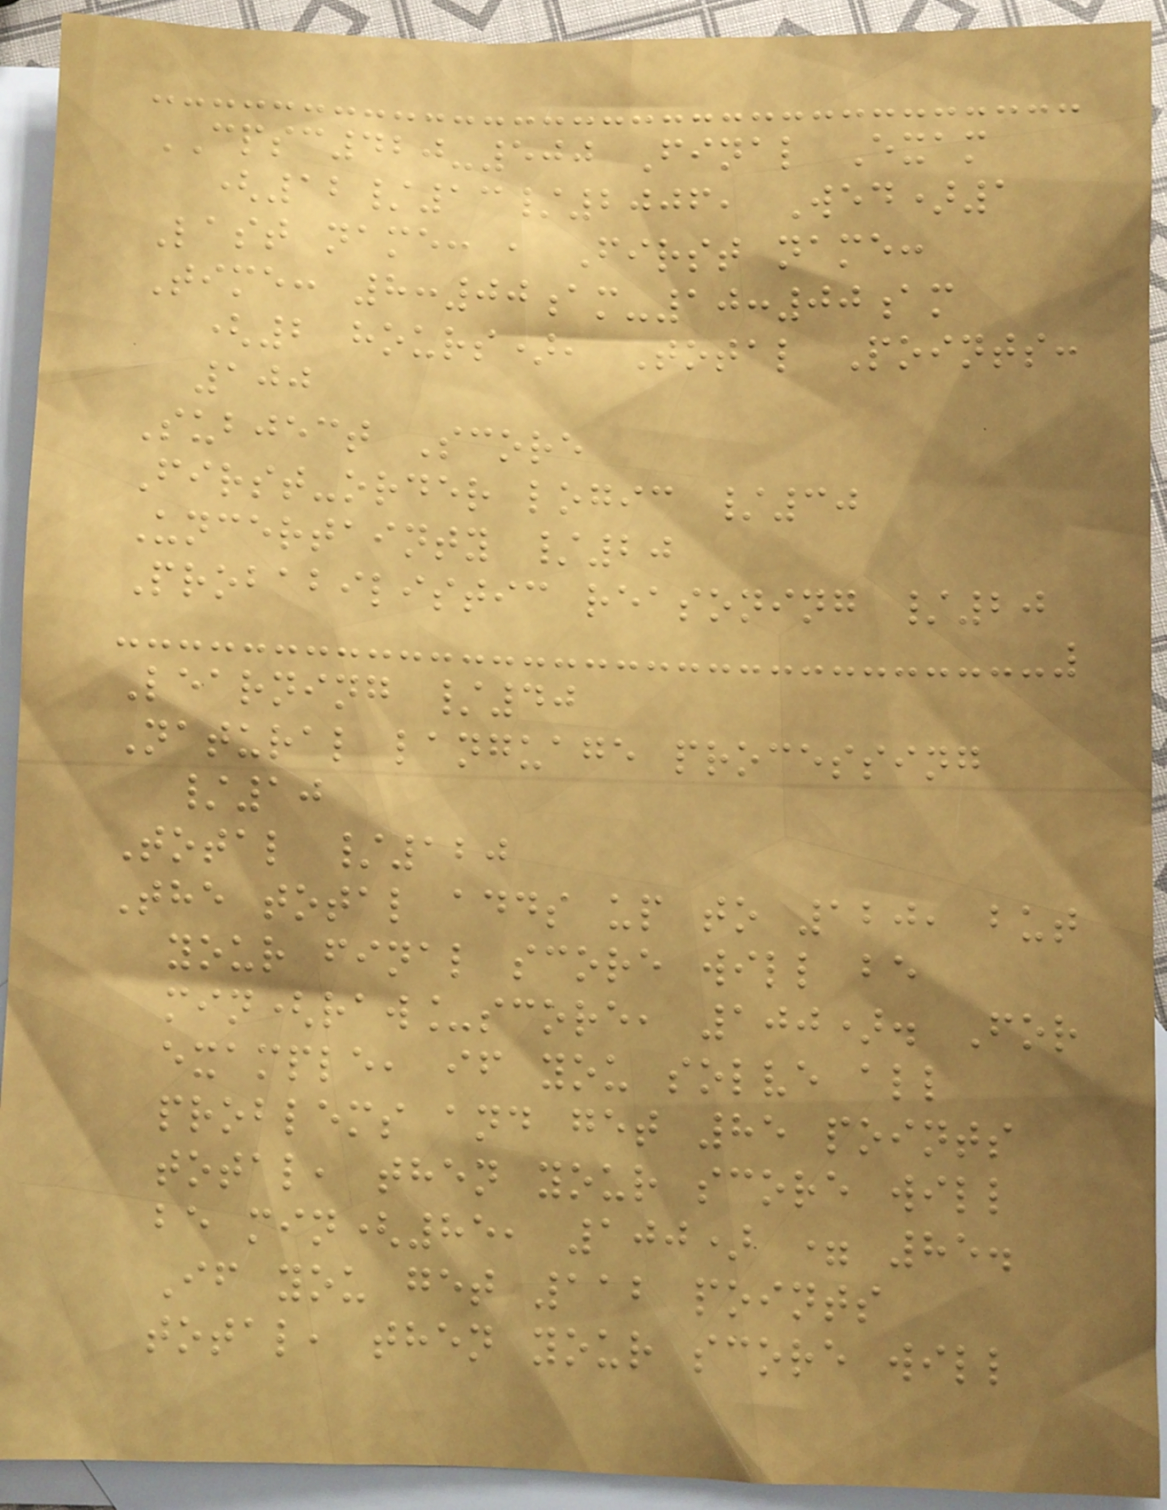CPSC420-500 Final Exam
(12/13/2006, Wed)1
Last name: , First name:
Time: 8:00am-10:00am
(2 hours), Total Points:
100
Subject Score
First-order logic /30
Uncertainty /20
Probabilistic reasoning /20
Learning /40
Natural language processing
/10
Total /120
The total adds up to 120, but
your final score will be
min(raw_score, 100). For
example, if you solve all
problems and get 85 points
total, then your score will
be min(85, 100) = 85.
If you get 112 points
total, then your score will
